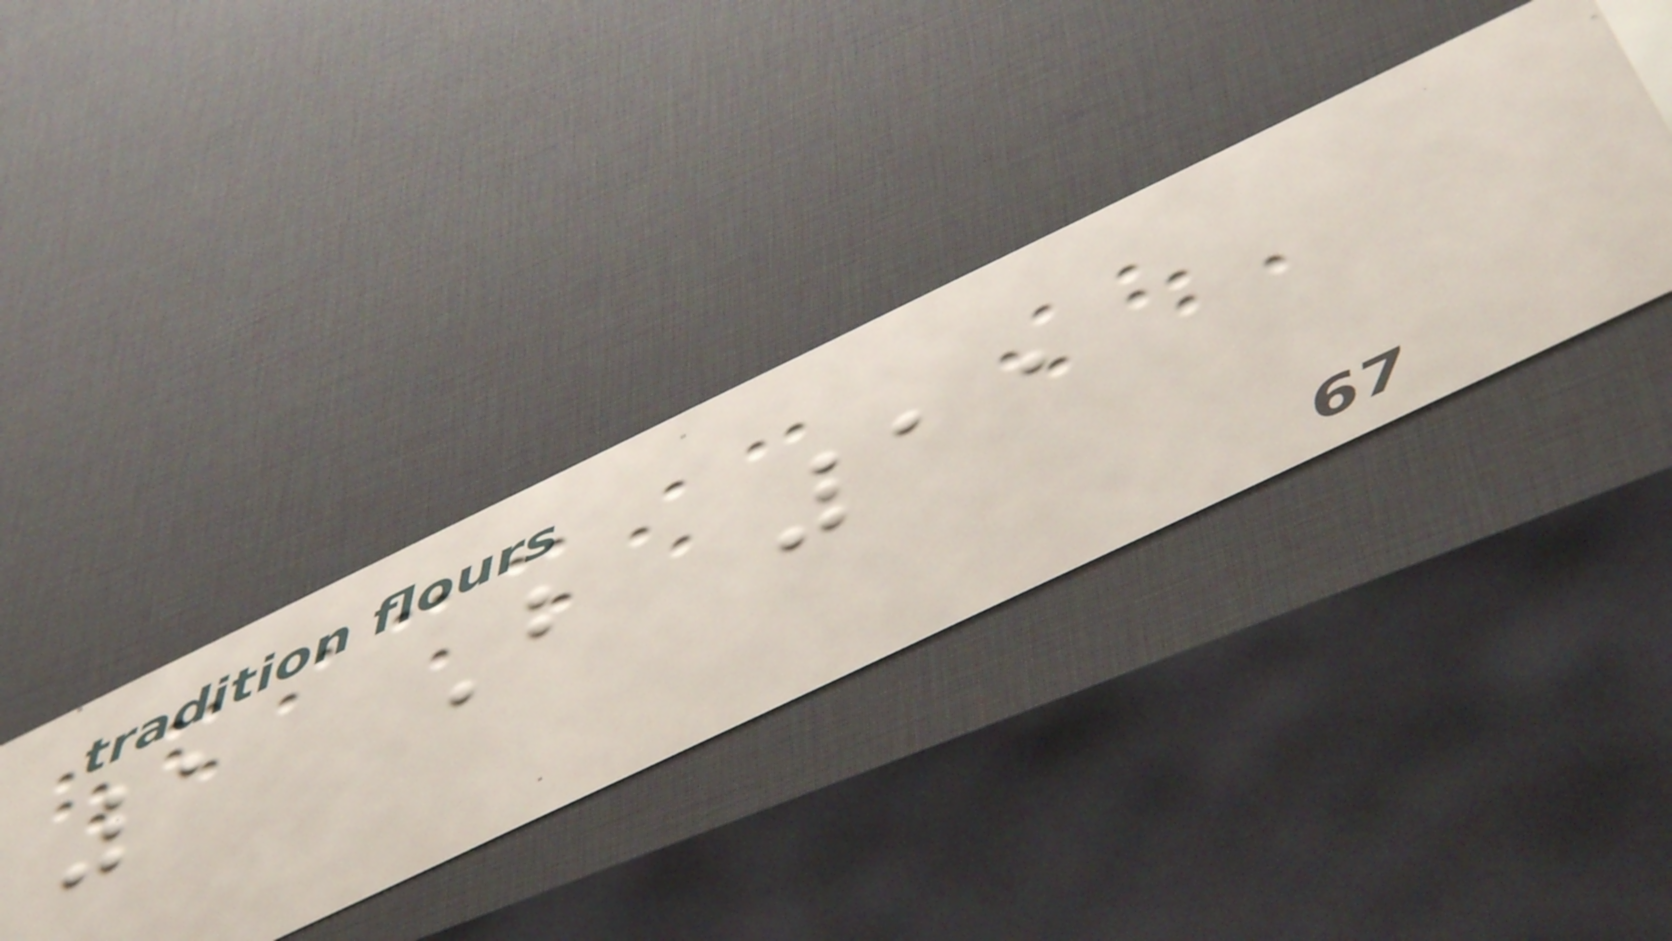1 B 11
